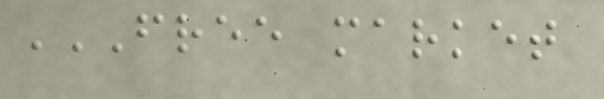FREE MARKET
